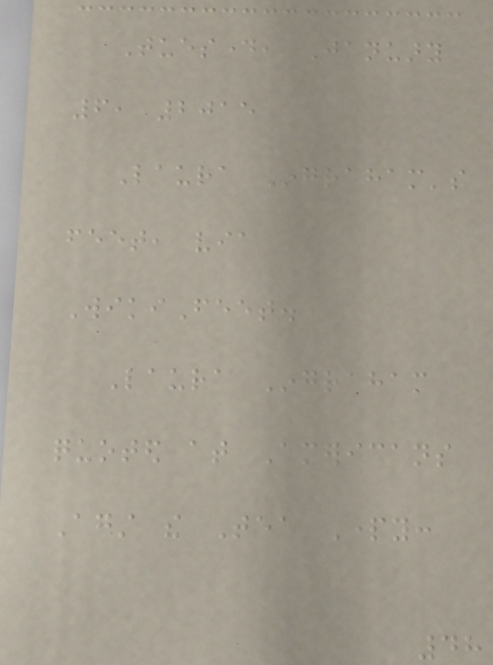Tuesday, January
6, 2015
Laura Ingraham's
feet, via
WikiFeet.
Laura Ingraham
quoted at Americans
Against the Tea Party:
48
